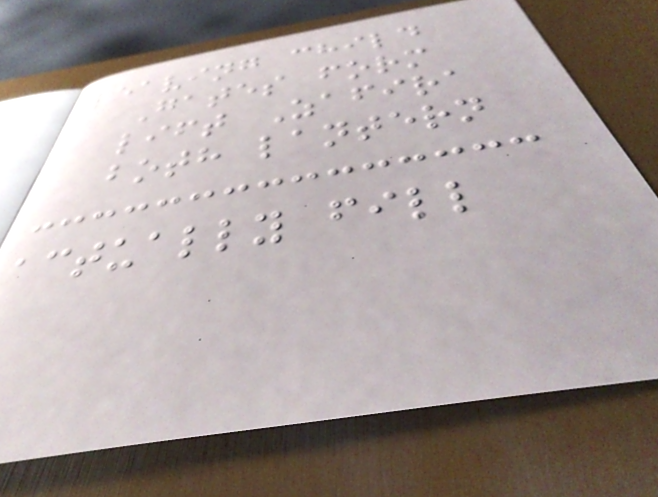leaving child
Gates form
lift Zafira
both lantern
actually fill
